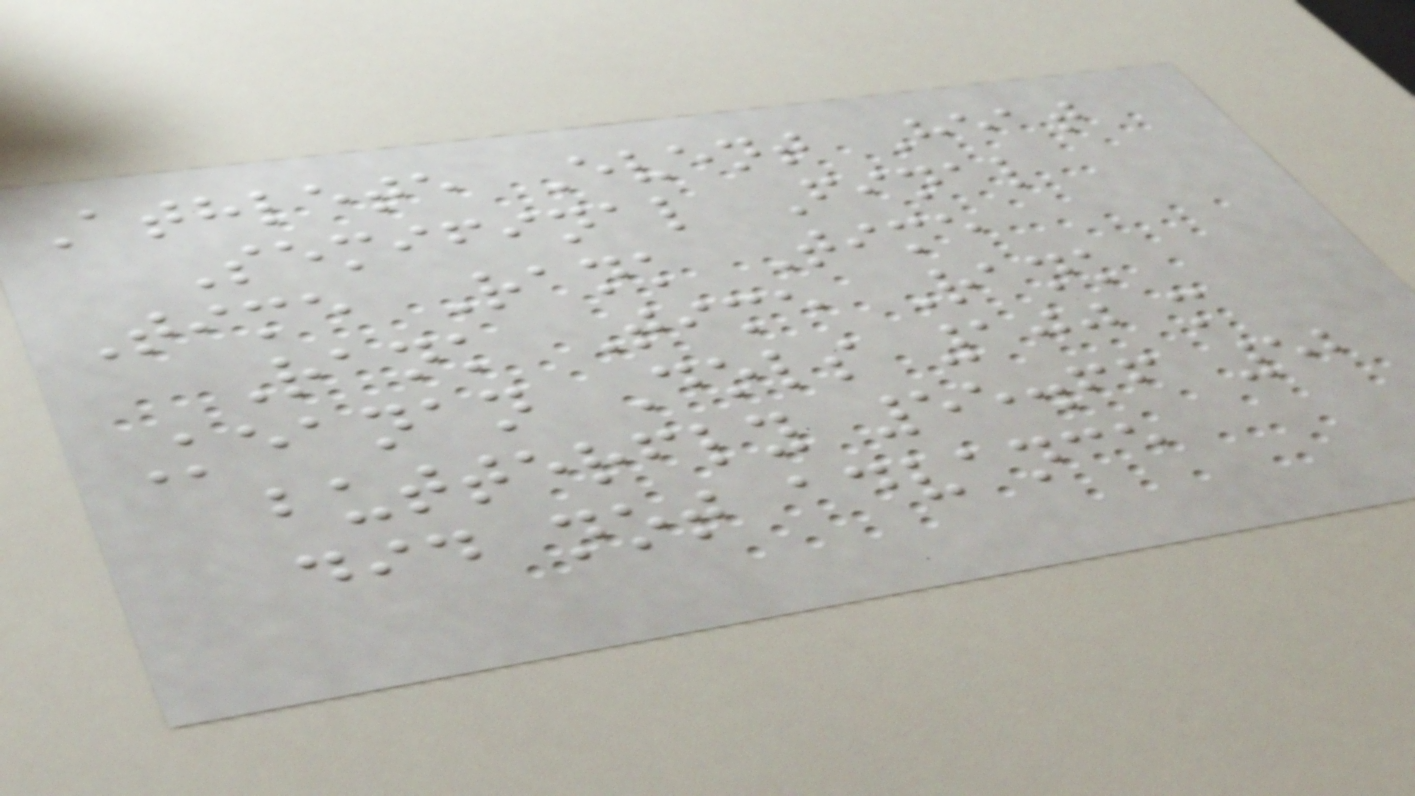Athlete Event Heat
Semifinal Final
Time Rank Time
Rank Time Rank
Keanan Dols 100 m
butterfly 55.66 52
did not advance
